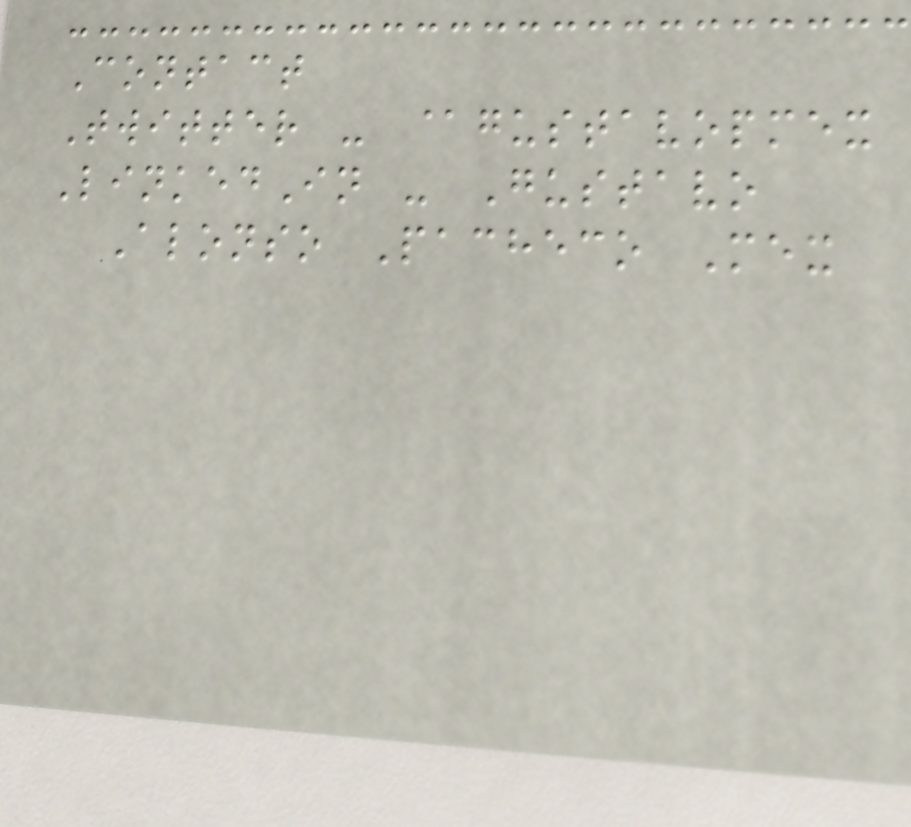Contact
Twitter - @gustavopmex
LinkedIn - Gustavo
Alonso Pacheco Mex
